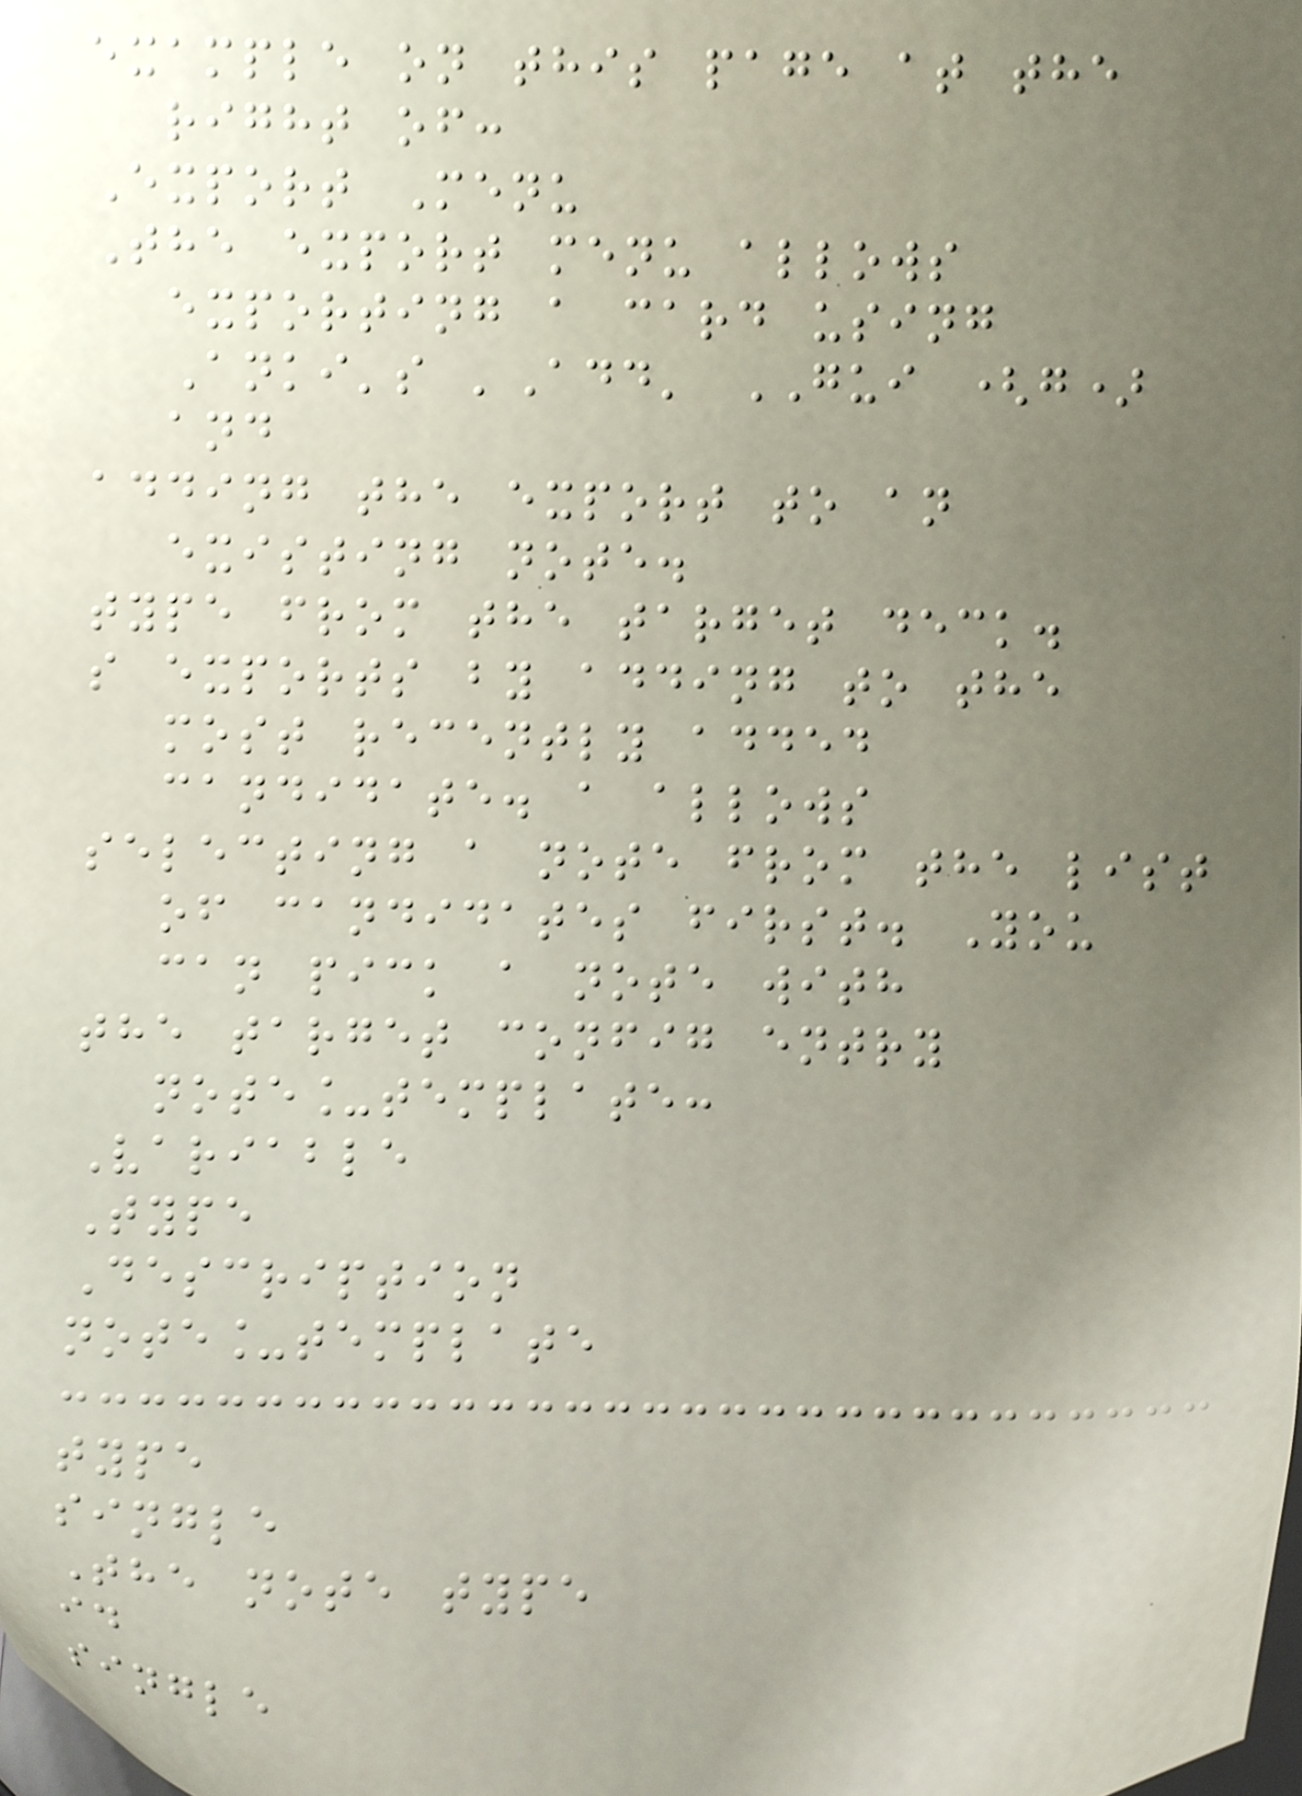example on this page at the
right of:
Export Menu
The export menu allows
exporting a card using
Anki's 'Add' GUI (g)
and
adding the export to an
existing note.
type from the target deck.
s exports by adding to the
most recently added
candidate. a allows
selecting a note from the list
of candidates first. You
can pick a note with
the target config entry
note_template:
Variable
Type
Description
note_template
type
single
The note type
id
single
